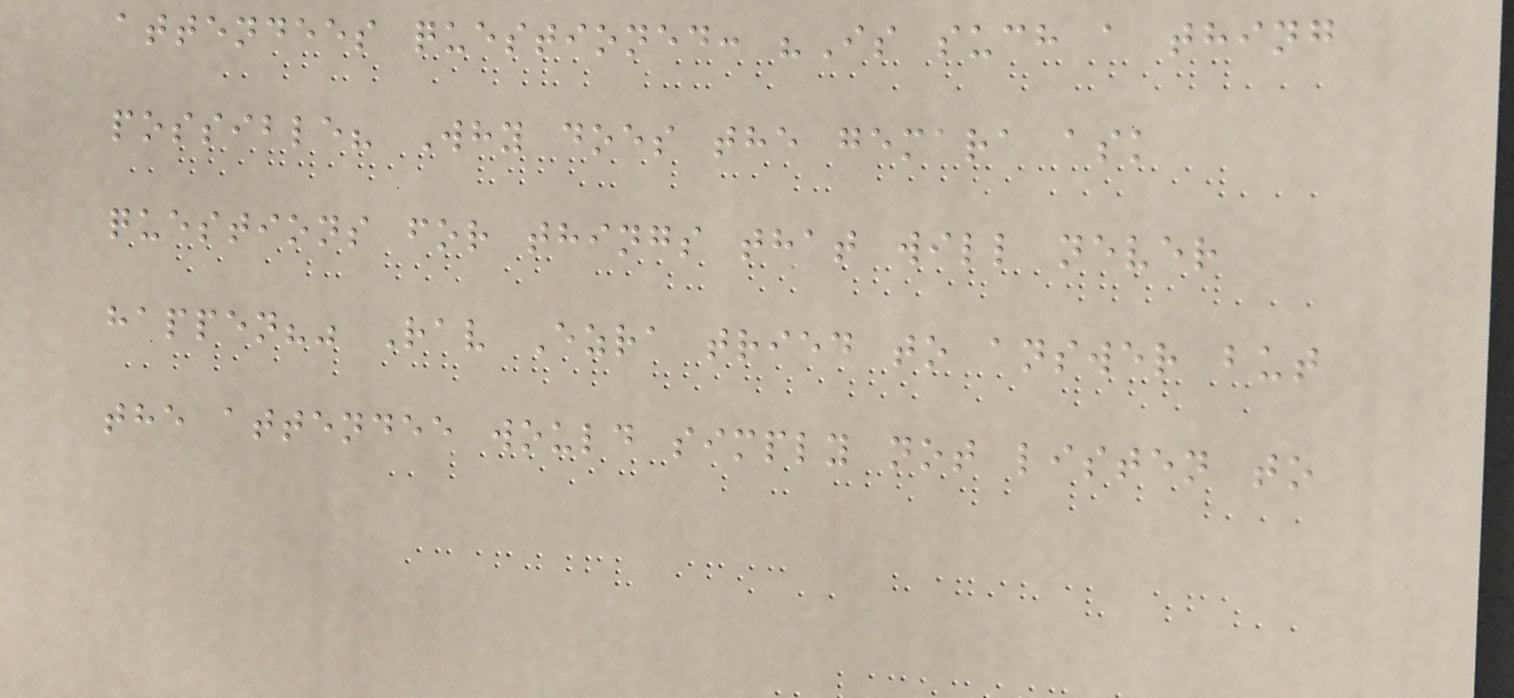attendees questioned: "Is such a thing
possible? Why does the gemara ask
questions for things that will never
happen?" Rav Ezra tried to answer but
the attendee would simply not listen to
